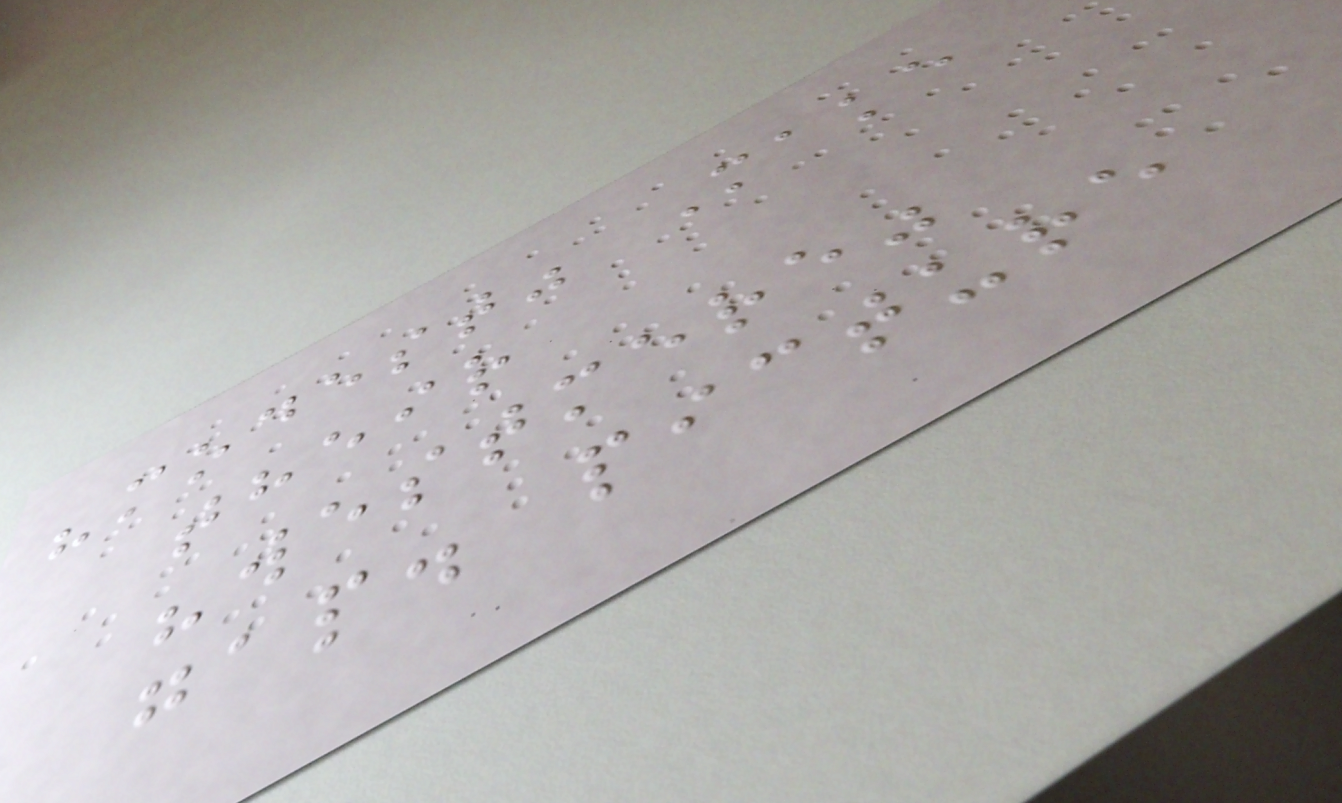"modest" Make
their
"westmere"
gap. picture
